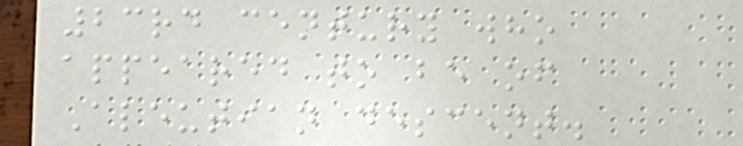23rd century who
appeared to be of
Aleutian descent.
